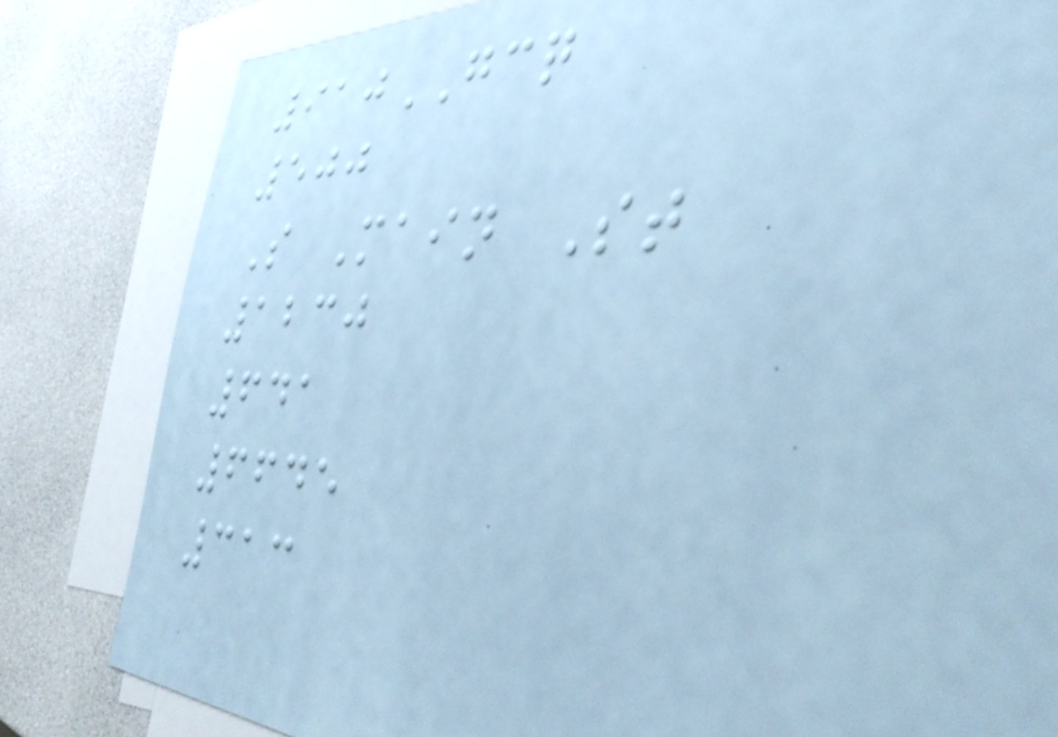910GCQ
500
S Main St
1230
641
6645
313
